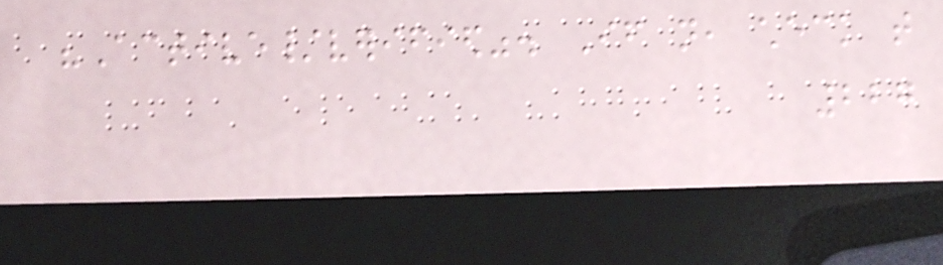"Active/verified". If not, check that
227
